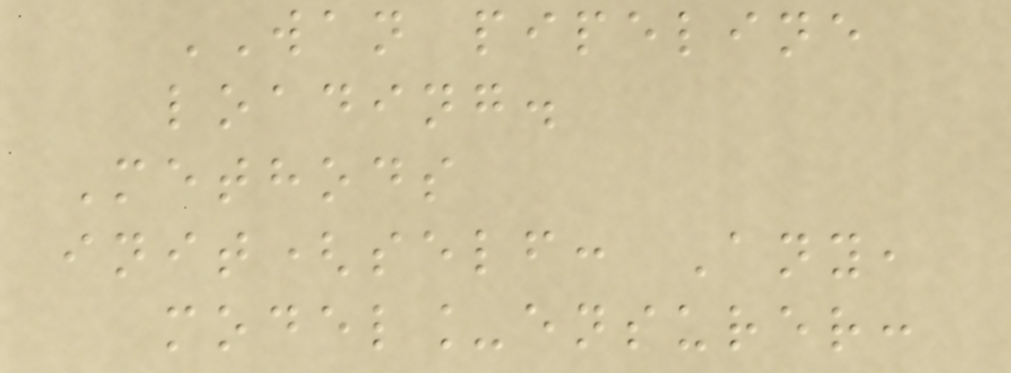WAN pipeline
loading.
Methods
init(self: Any,
model_ensurer:
